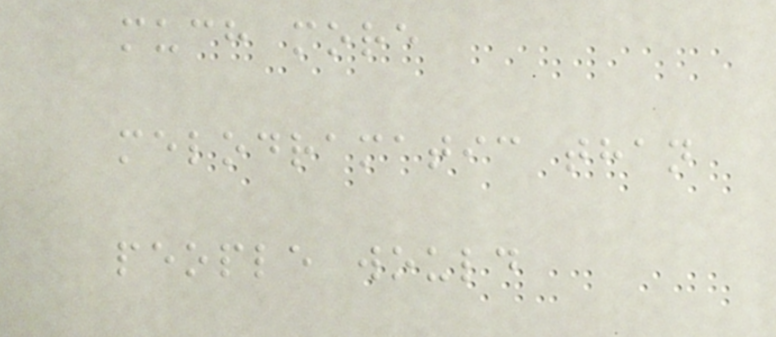much more
melodramatic than
people would
